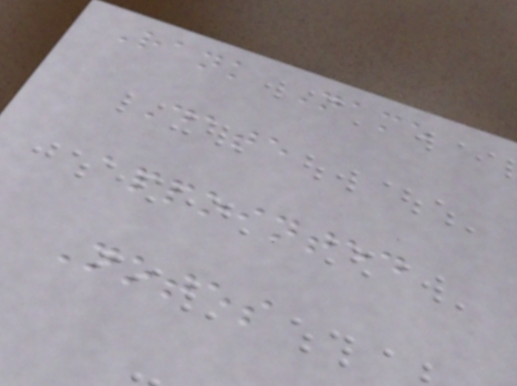Rank Name
Date
appointed
Notes
